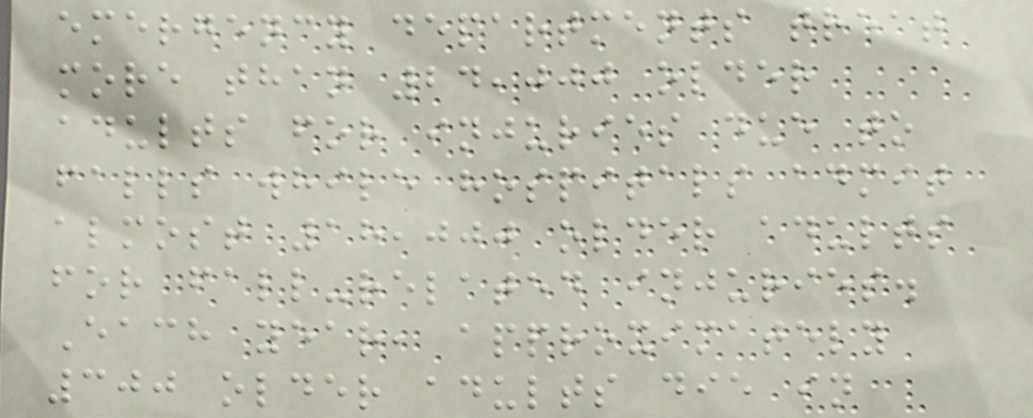emergency departments treat
more than 24,000 older
adults for injuries due to
falls while hospitals admit
almost 18,000 older adults
for fall-related injuries.
Each year, approximately
300 older adults die in
